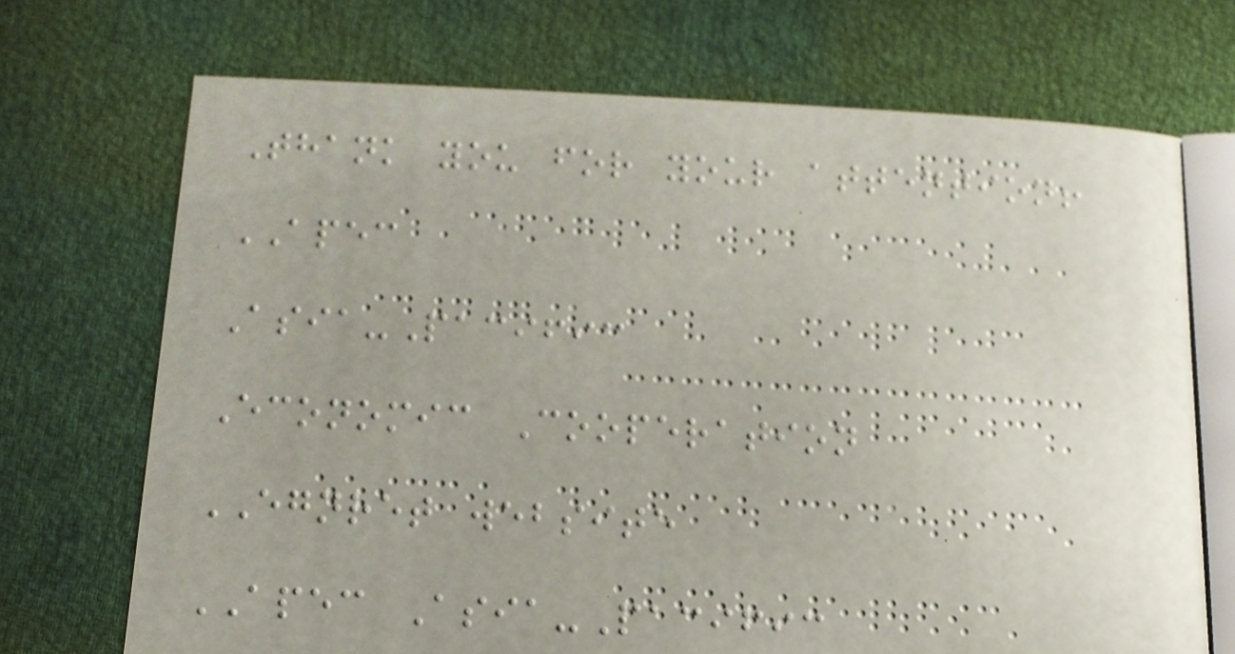Thank you for your attention!
APEC
Asia-Pacific
Economic Cooperation
EGNRET website
APEC Asia-Pacific
